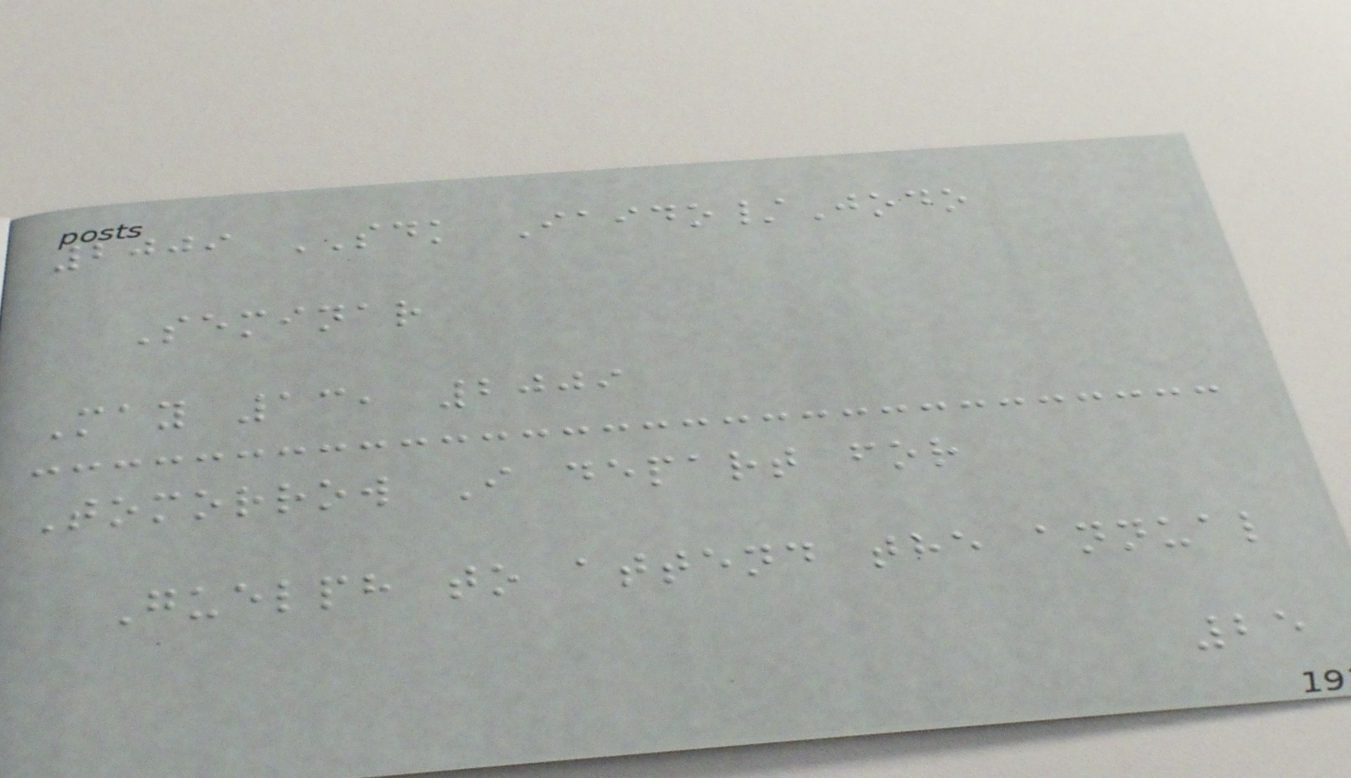2009 SDK Iaido/Jodo
Seminar
May 13, 2009
Tomorrow I depart for
Guelph to attend the annual
25
